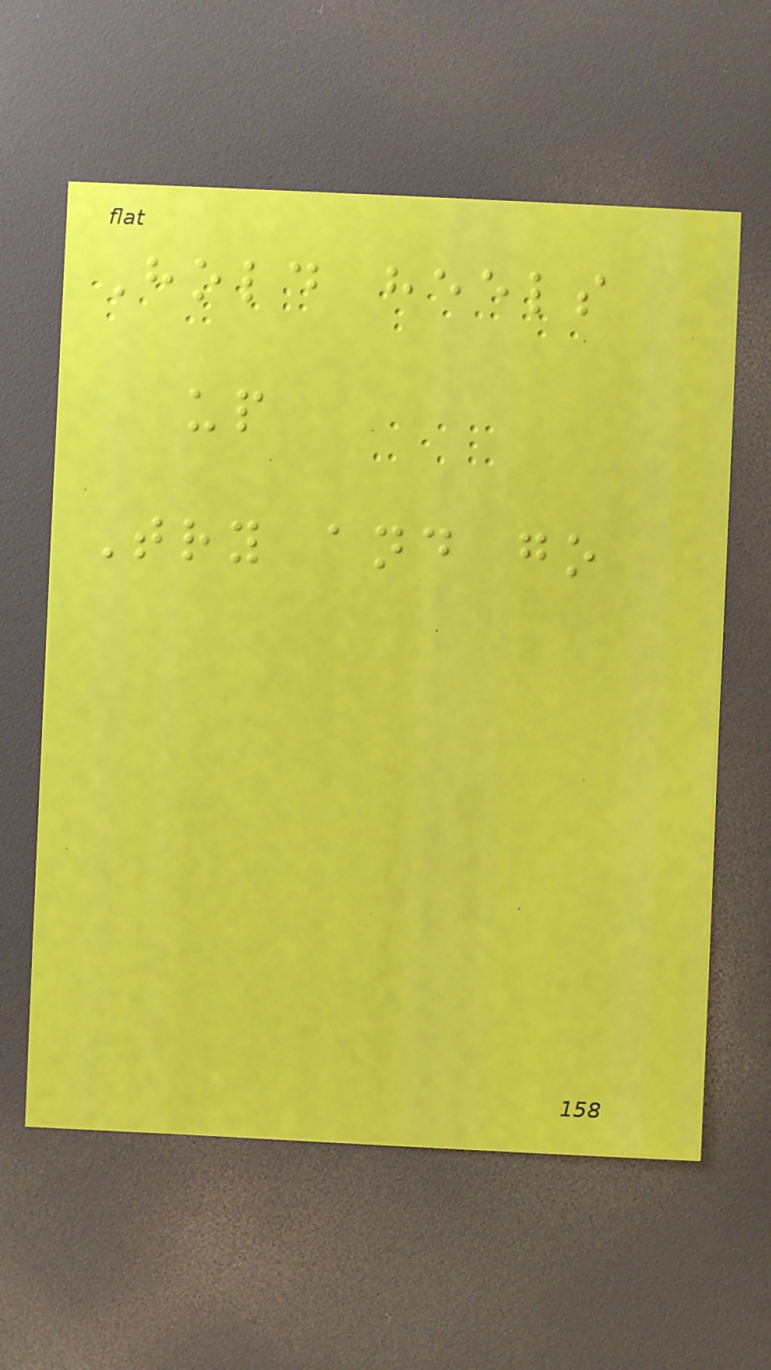Hold heels
up
Try and go
